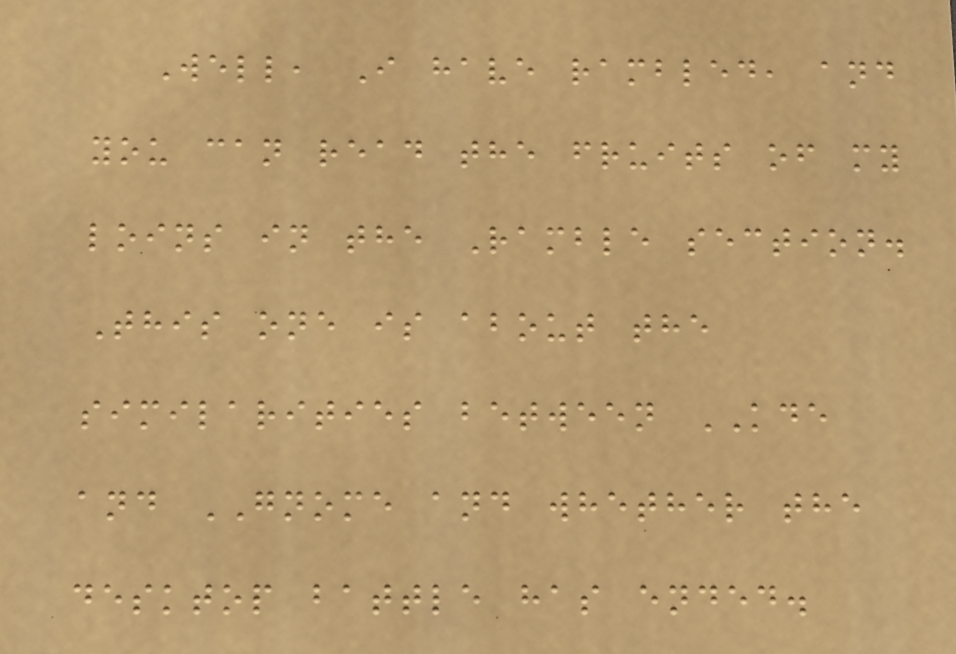Well, I have rambled, and
you can read the fruits of my
loins in the Ramble section.
This one is about the
similarities between KDE
and GNOME and whether the
desktop battle has ended.
